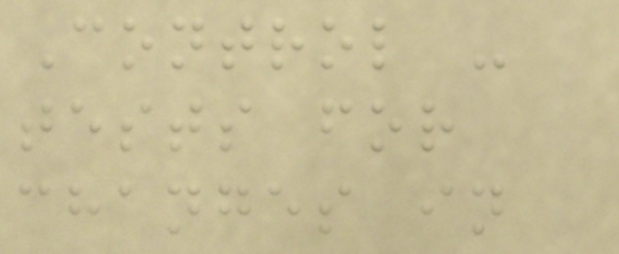Control -
tests for
changes in
